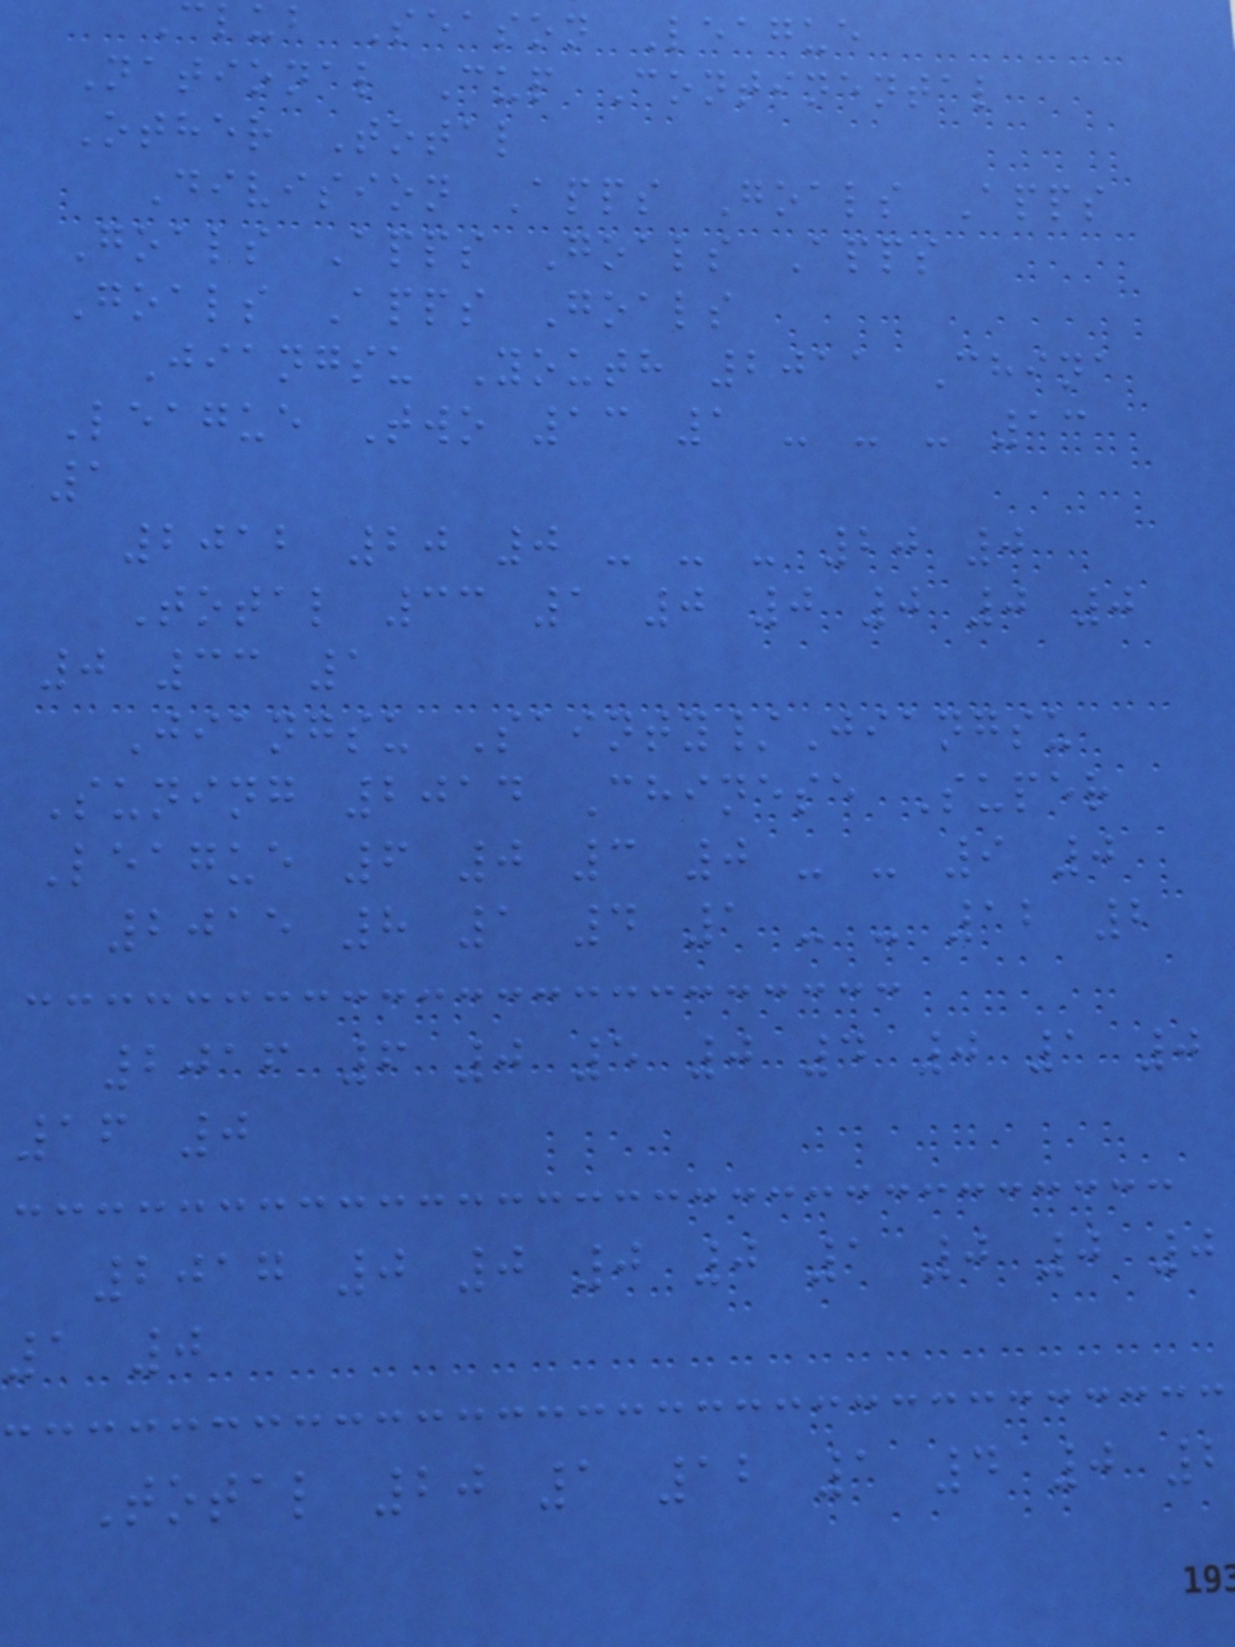club Season League
National Cup Continental
Other Total
Division Apps Goals Apps
Goals Apps Goals Apps
Goals Apps Goals
Jiangsu Youth 2011 China
League Two 13 1 - - - 13
1
2012 20 0 - - - 20 0
Total 33 1 0 0 0 0 0
0 33 1
Jiangsu Sainty/Jiangsu
Suning 2014 Chinese Super
League 6 0 3 0 - - 9 0
2015 8 1 4 1 - - 12 2
2016 6 0 5 0 4 0 1 0
16 0
2017 0 0 0 0 1 0 0 0
1 0
Total 20 1 12 1 4 0 2
